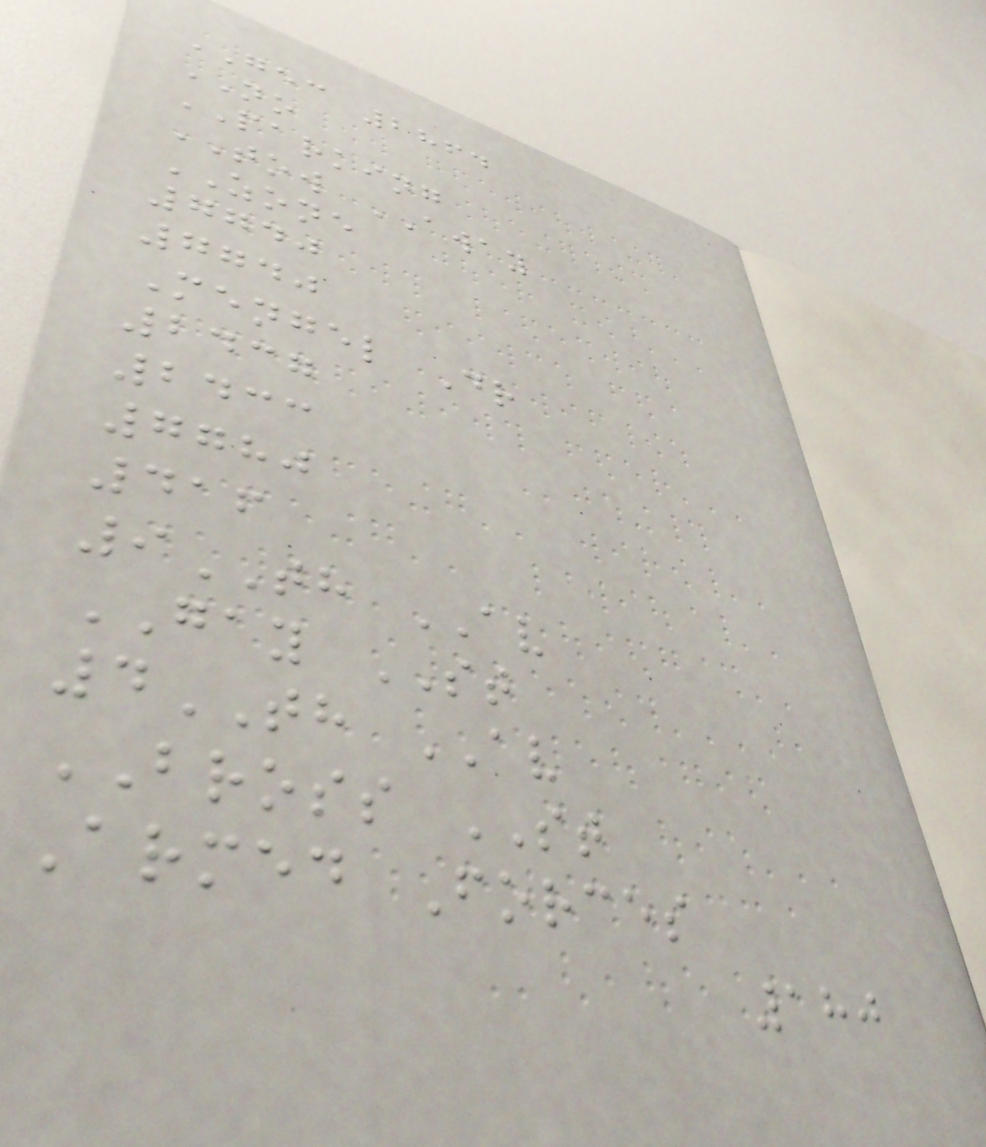GEC 2864
NO
PARKING
TOW AWAY
ZONE
7740
7740
Mengel Dr
2437
2433
7780
416
9TH AV
GAY ST
4TH AV
BROSS ST
Armed Forces
180
